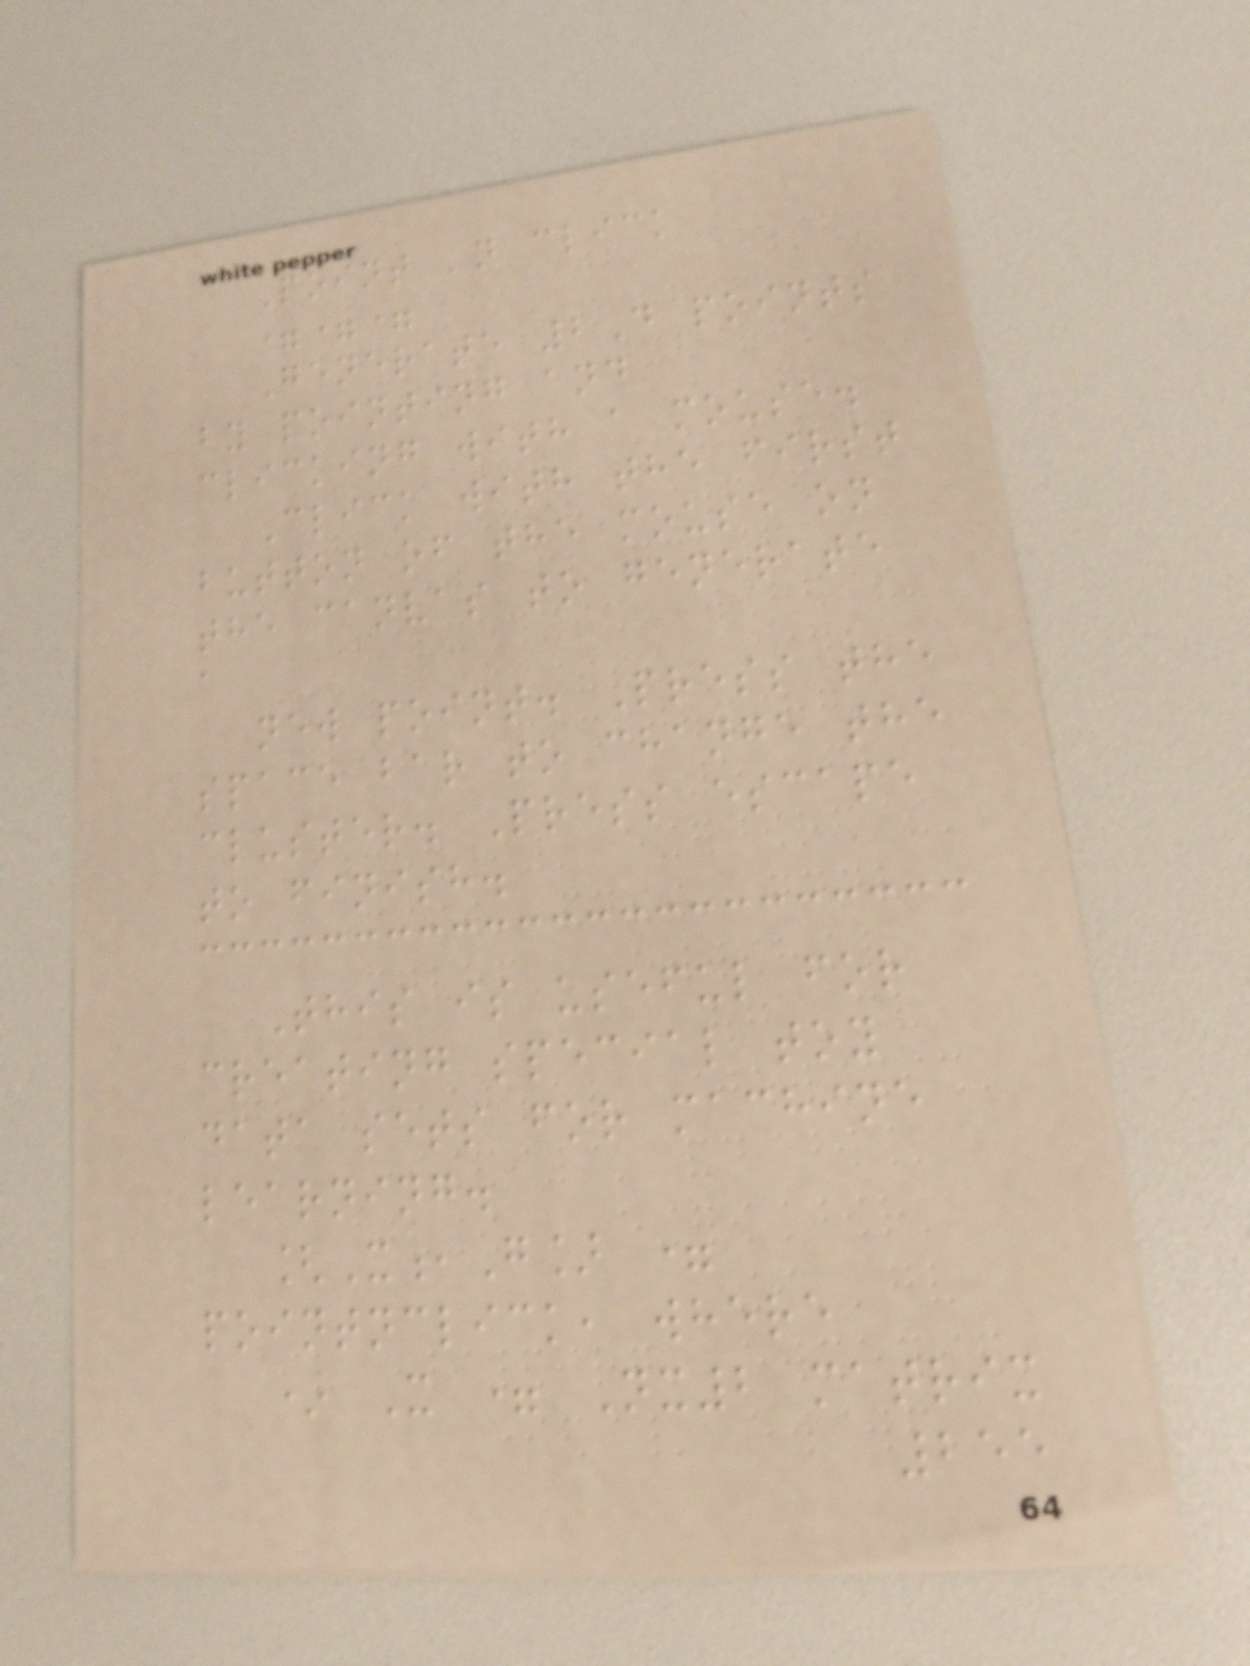Point 'n click
===
Generate 2D points
by pointing and
clicking with a mouse.
Click with the first
button of the mouse on
the canvas to generate
a
new point. Press the
space bar to change the
cluster. Press escape
to finish.
This is useful for
creating special toy
data sets for machine
learning.
[X,G] =
pointnclick, where
* X = Nx2 matrix
255
